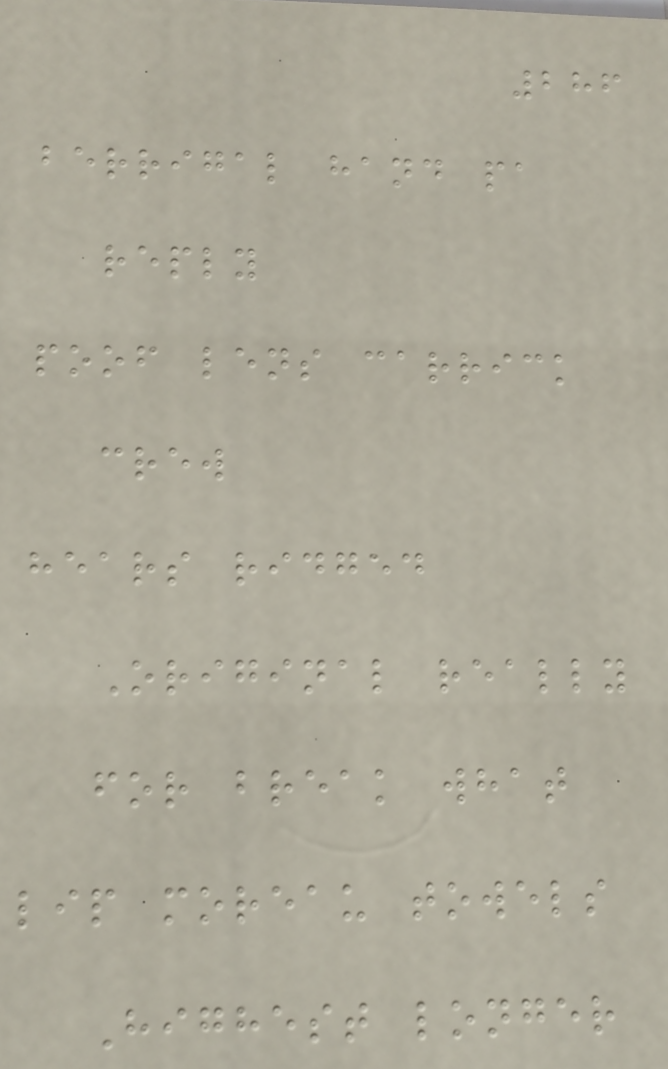286
berrigal hand pa
reply
poof lens carrick
crew
hears ridged
Original really
for break what
lip moreau towels
Highest longer
